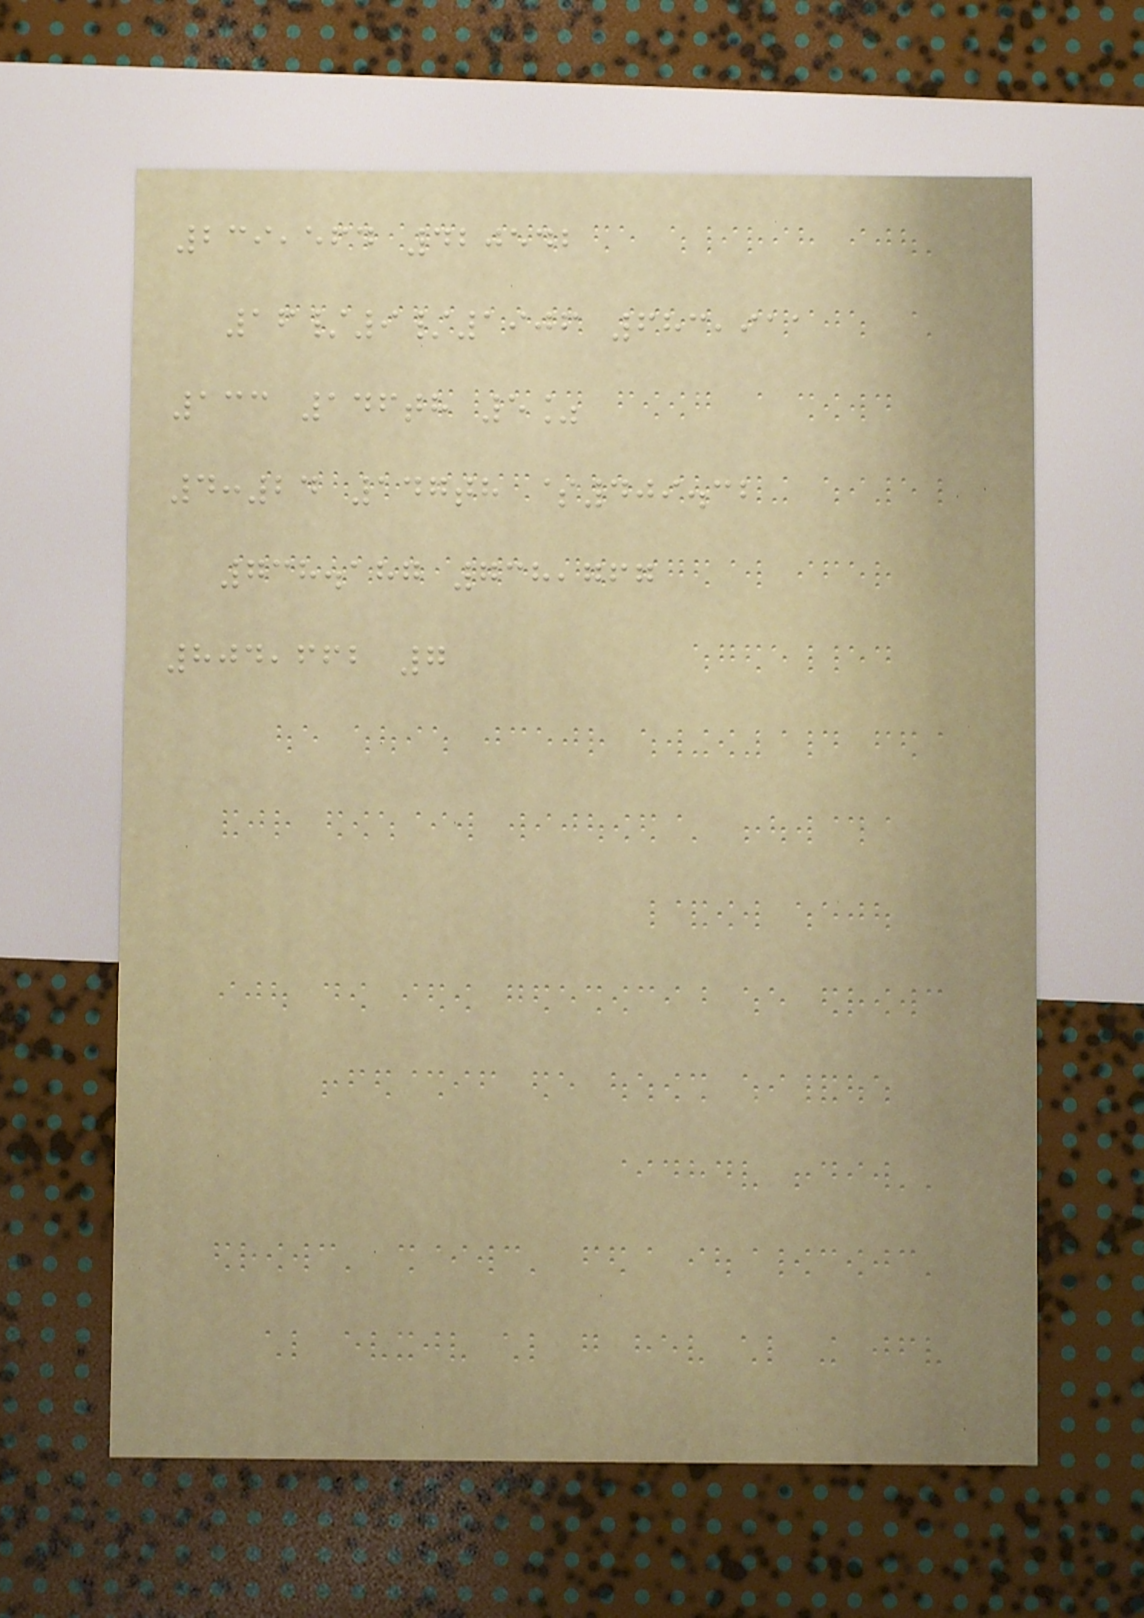239,564 420542
16/9/1906 683,911
133 146th 5%
4:24 147th $409.32
738.187 738,767
804,662 7
